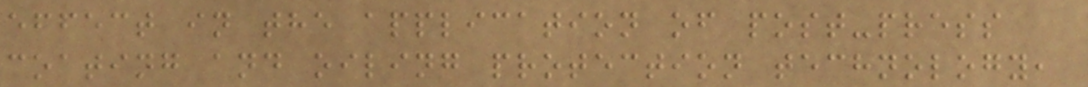effect in the application of post-press
coating and oiling protection technology,
